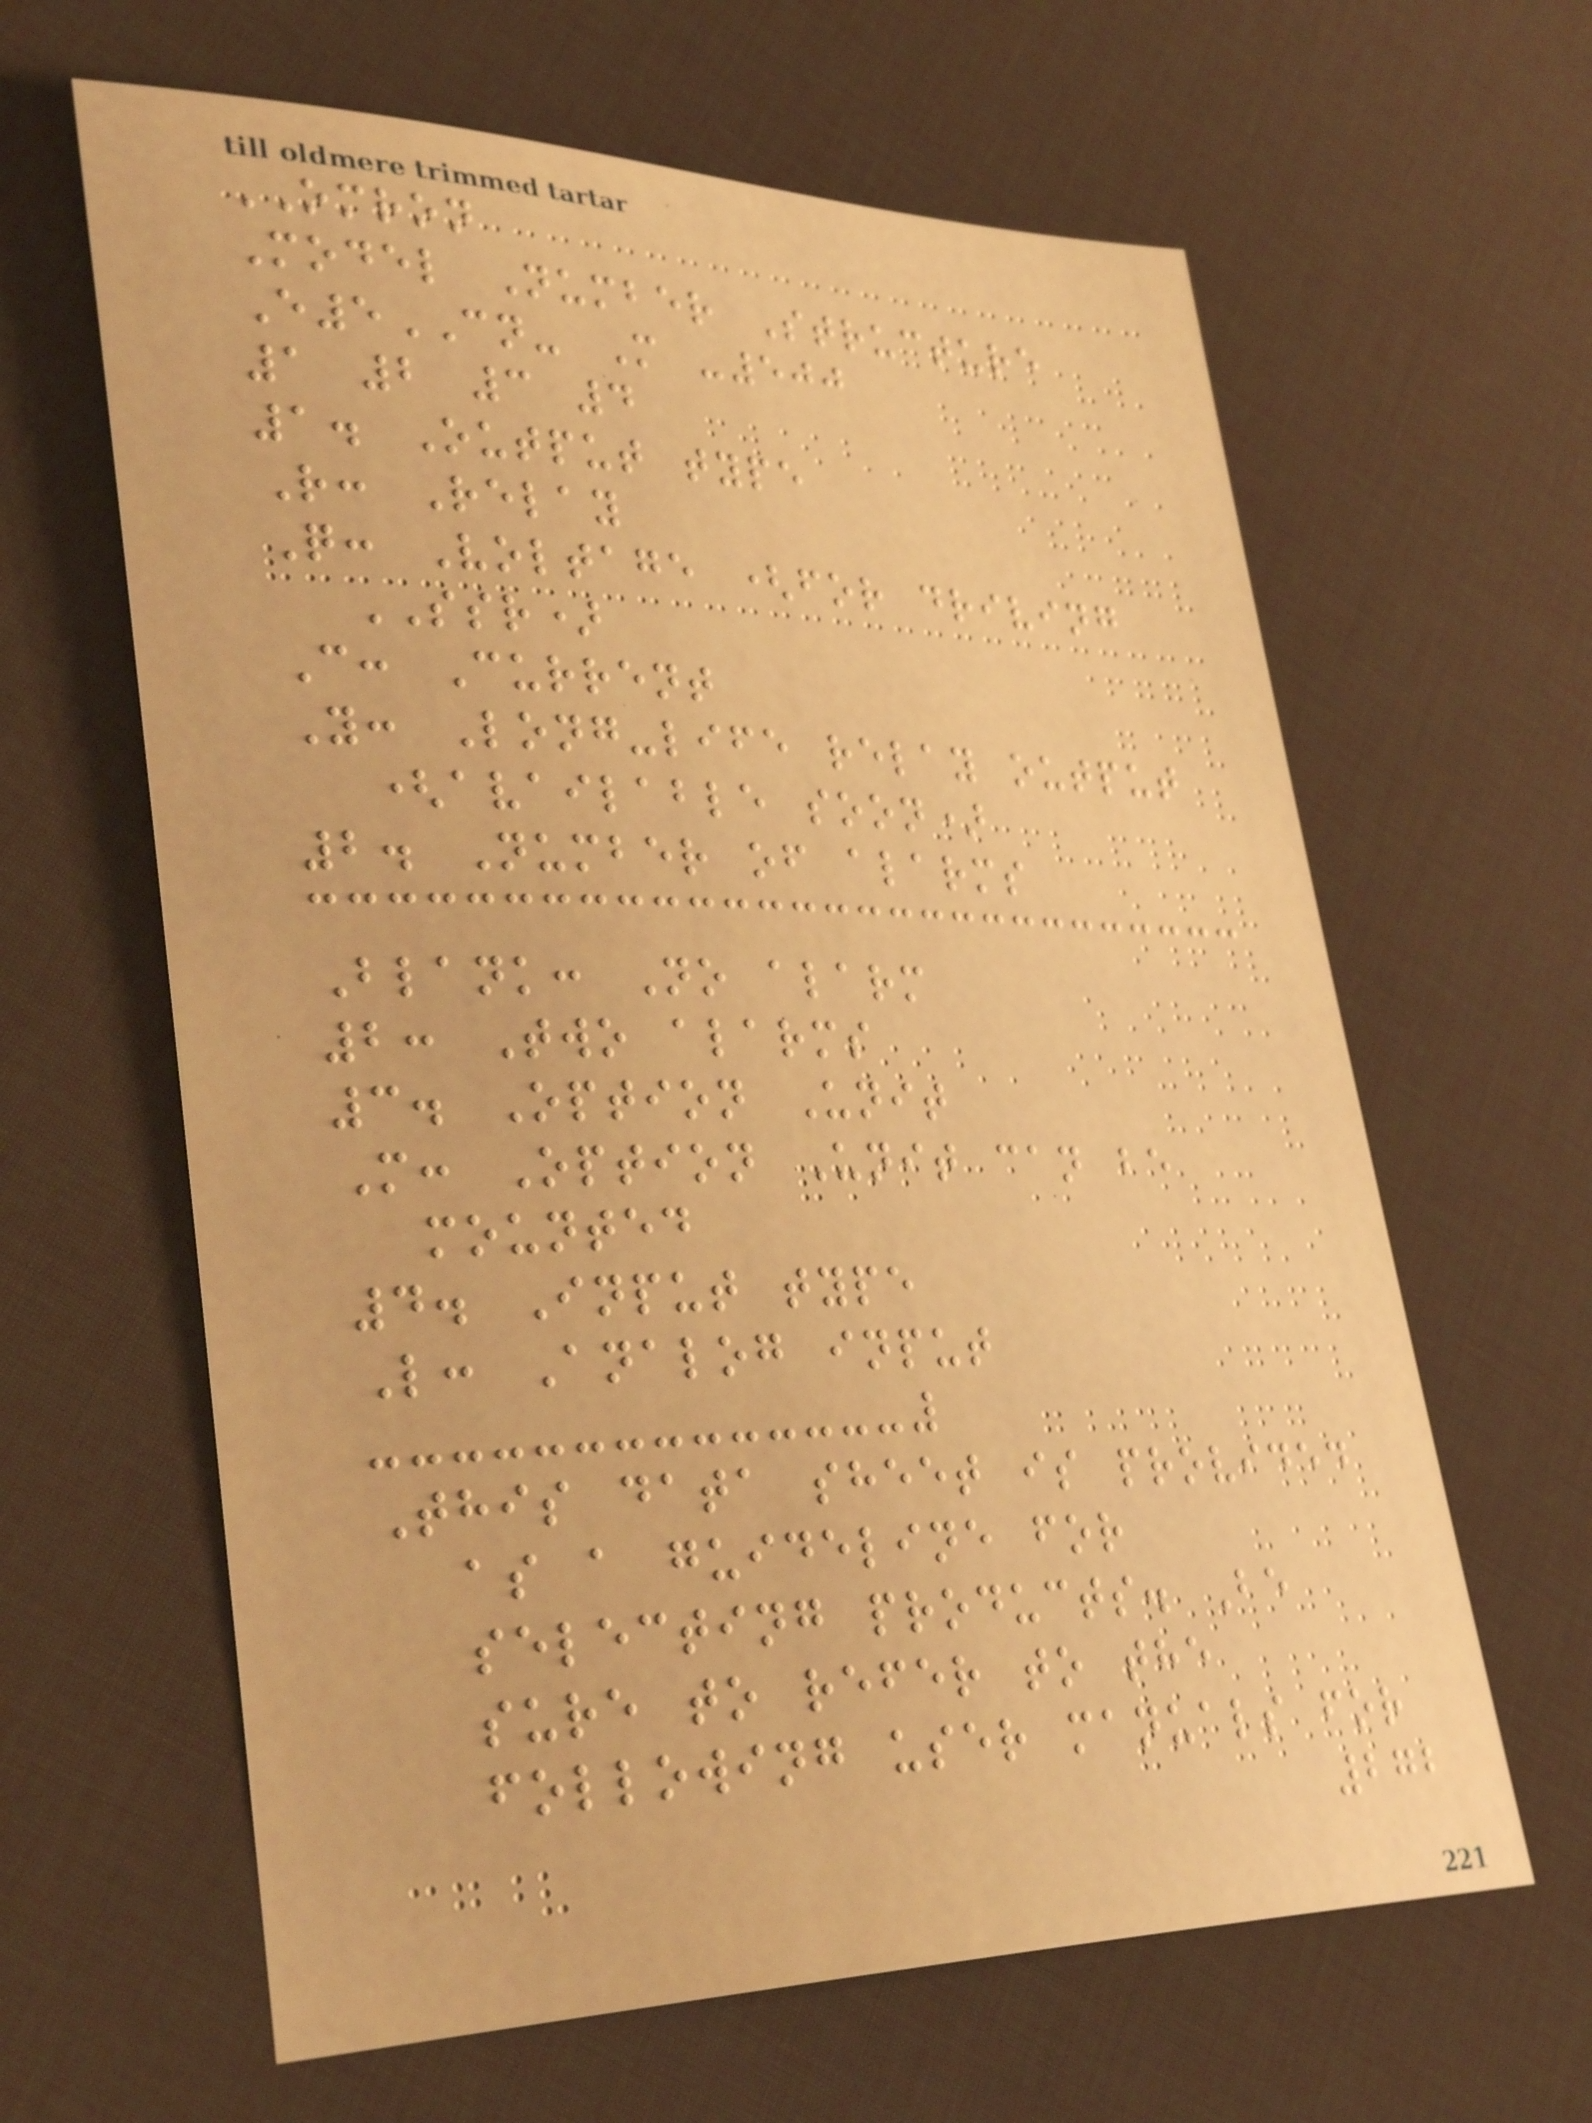OMRON
Model Number Structure
E5CN- M -500
1 2 3 4
1. Output type
R: Relay
Q: Voltage (for driving
SSR)
C: Current
Y: Long-life relay output
(available soon)
2. Number of alarms
Blank: No alarm
2: Two alarms
3. Option Unit
M: Option Unit can be
mounted
4. Input type
L: Analog input
This data sheet is provided
as a guideline for
selecting products. Be
sure to refer to the
following user manuals for
272
